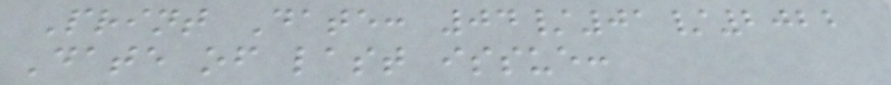Print Date: 04/01/2022
Date of last issue:
